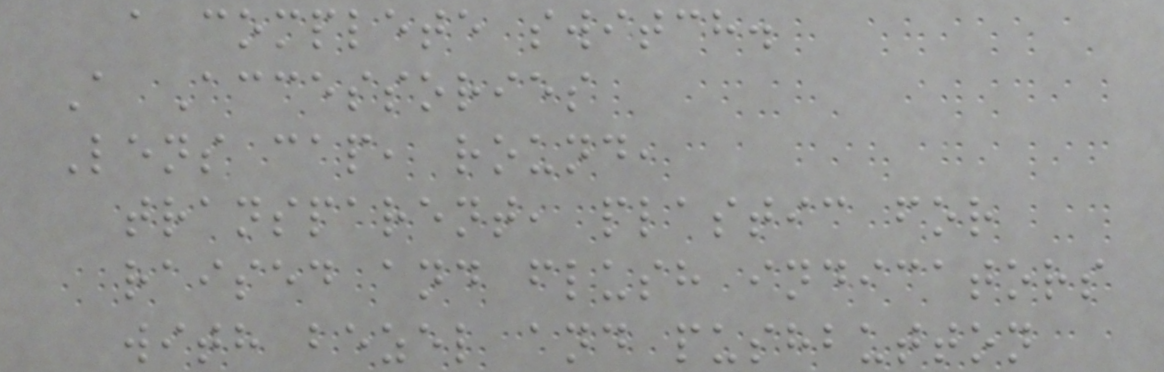a complete switch.
A Accessories
Lens cap, round,
transparent, plastic for
raised and flush indicators
with bezel and pushbutton
